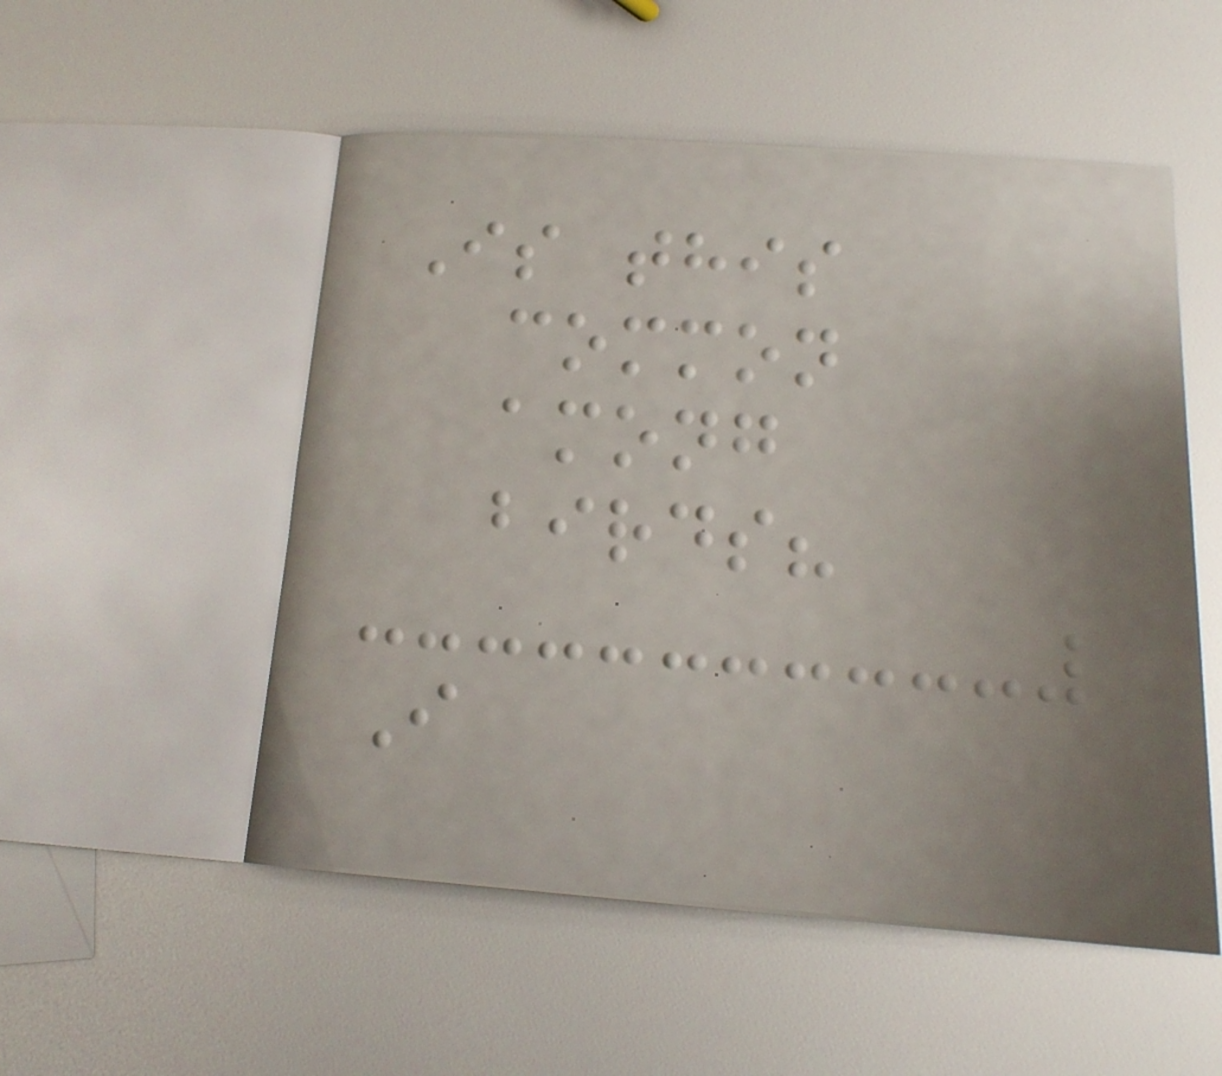Is this
common
among
birds?
I
